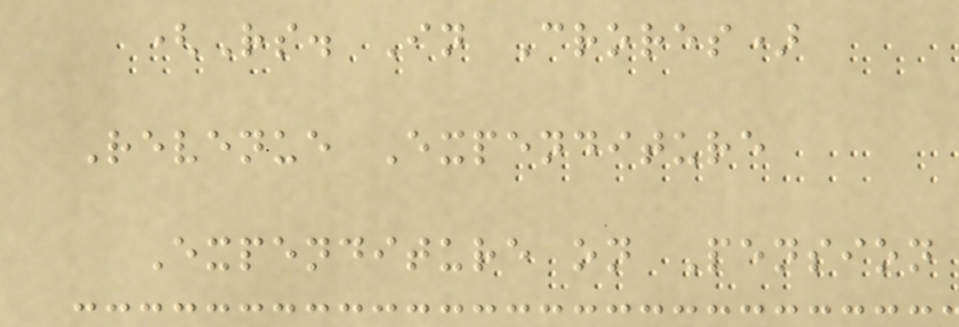(Rs. In Crores)
Revenue Expenditure
Expenditure on Pension
